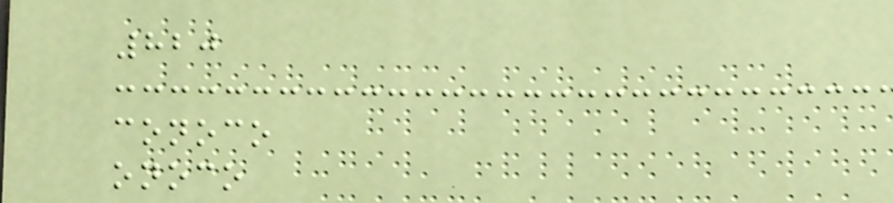820
conoco
onoco
